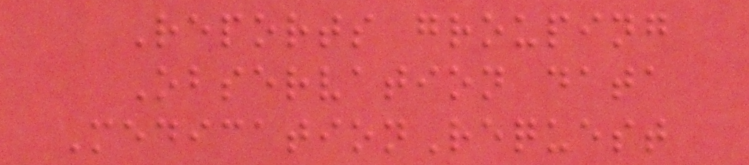Reports grouping
Observation data
MedicationRequest
